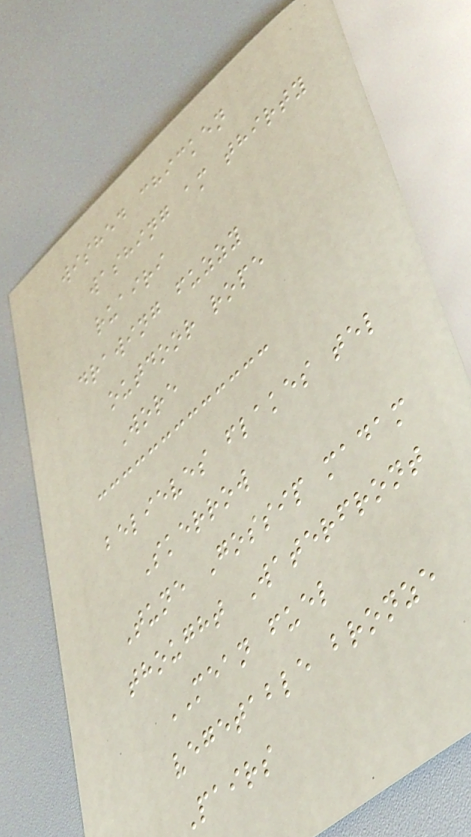wished chicken
washing am thirty
ruairi
drawing fuzzy
outdoor rope
Wore
believes flakes tel
Skerrow
Tune Gossip madam
thought Waterfront
MEAN fuel
vegetable bronze
Pairs
